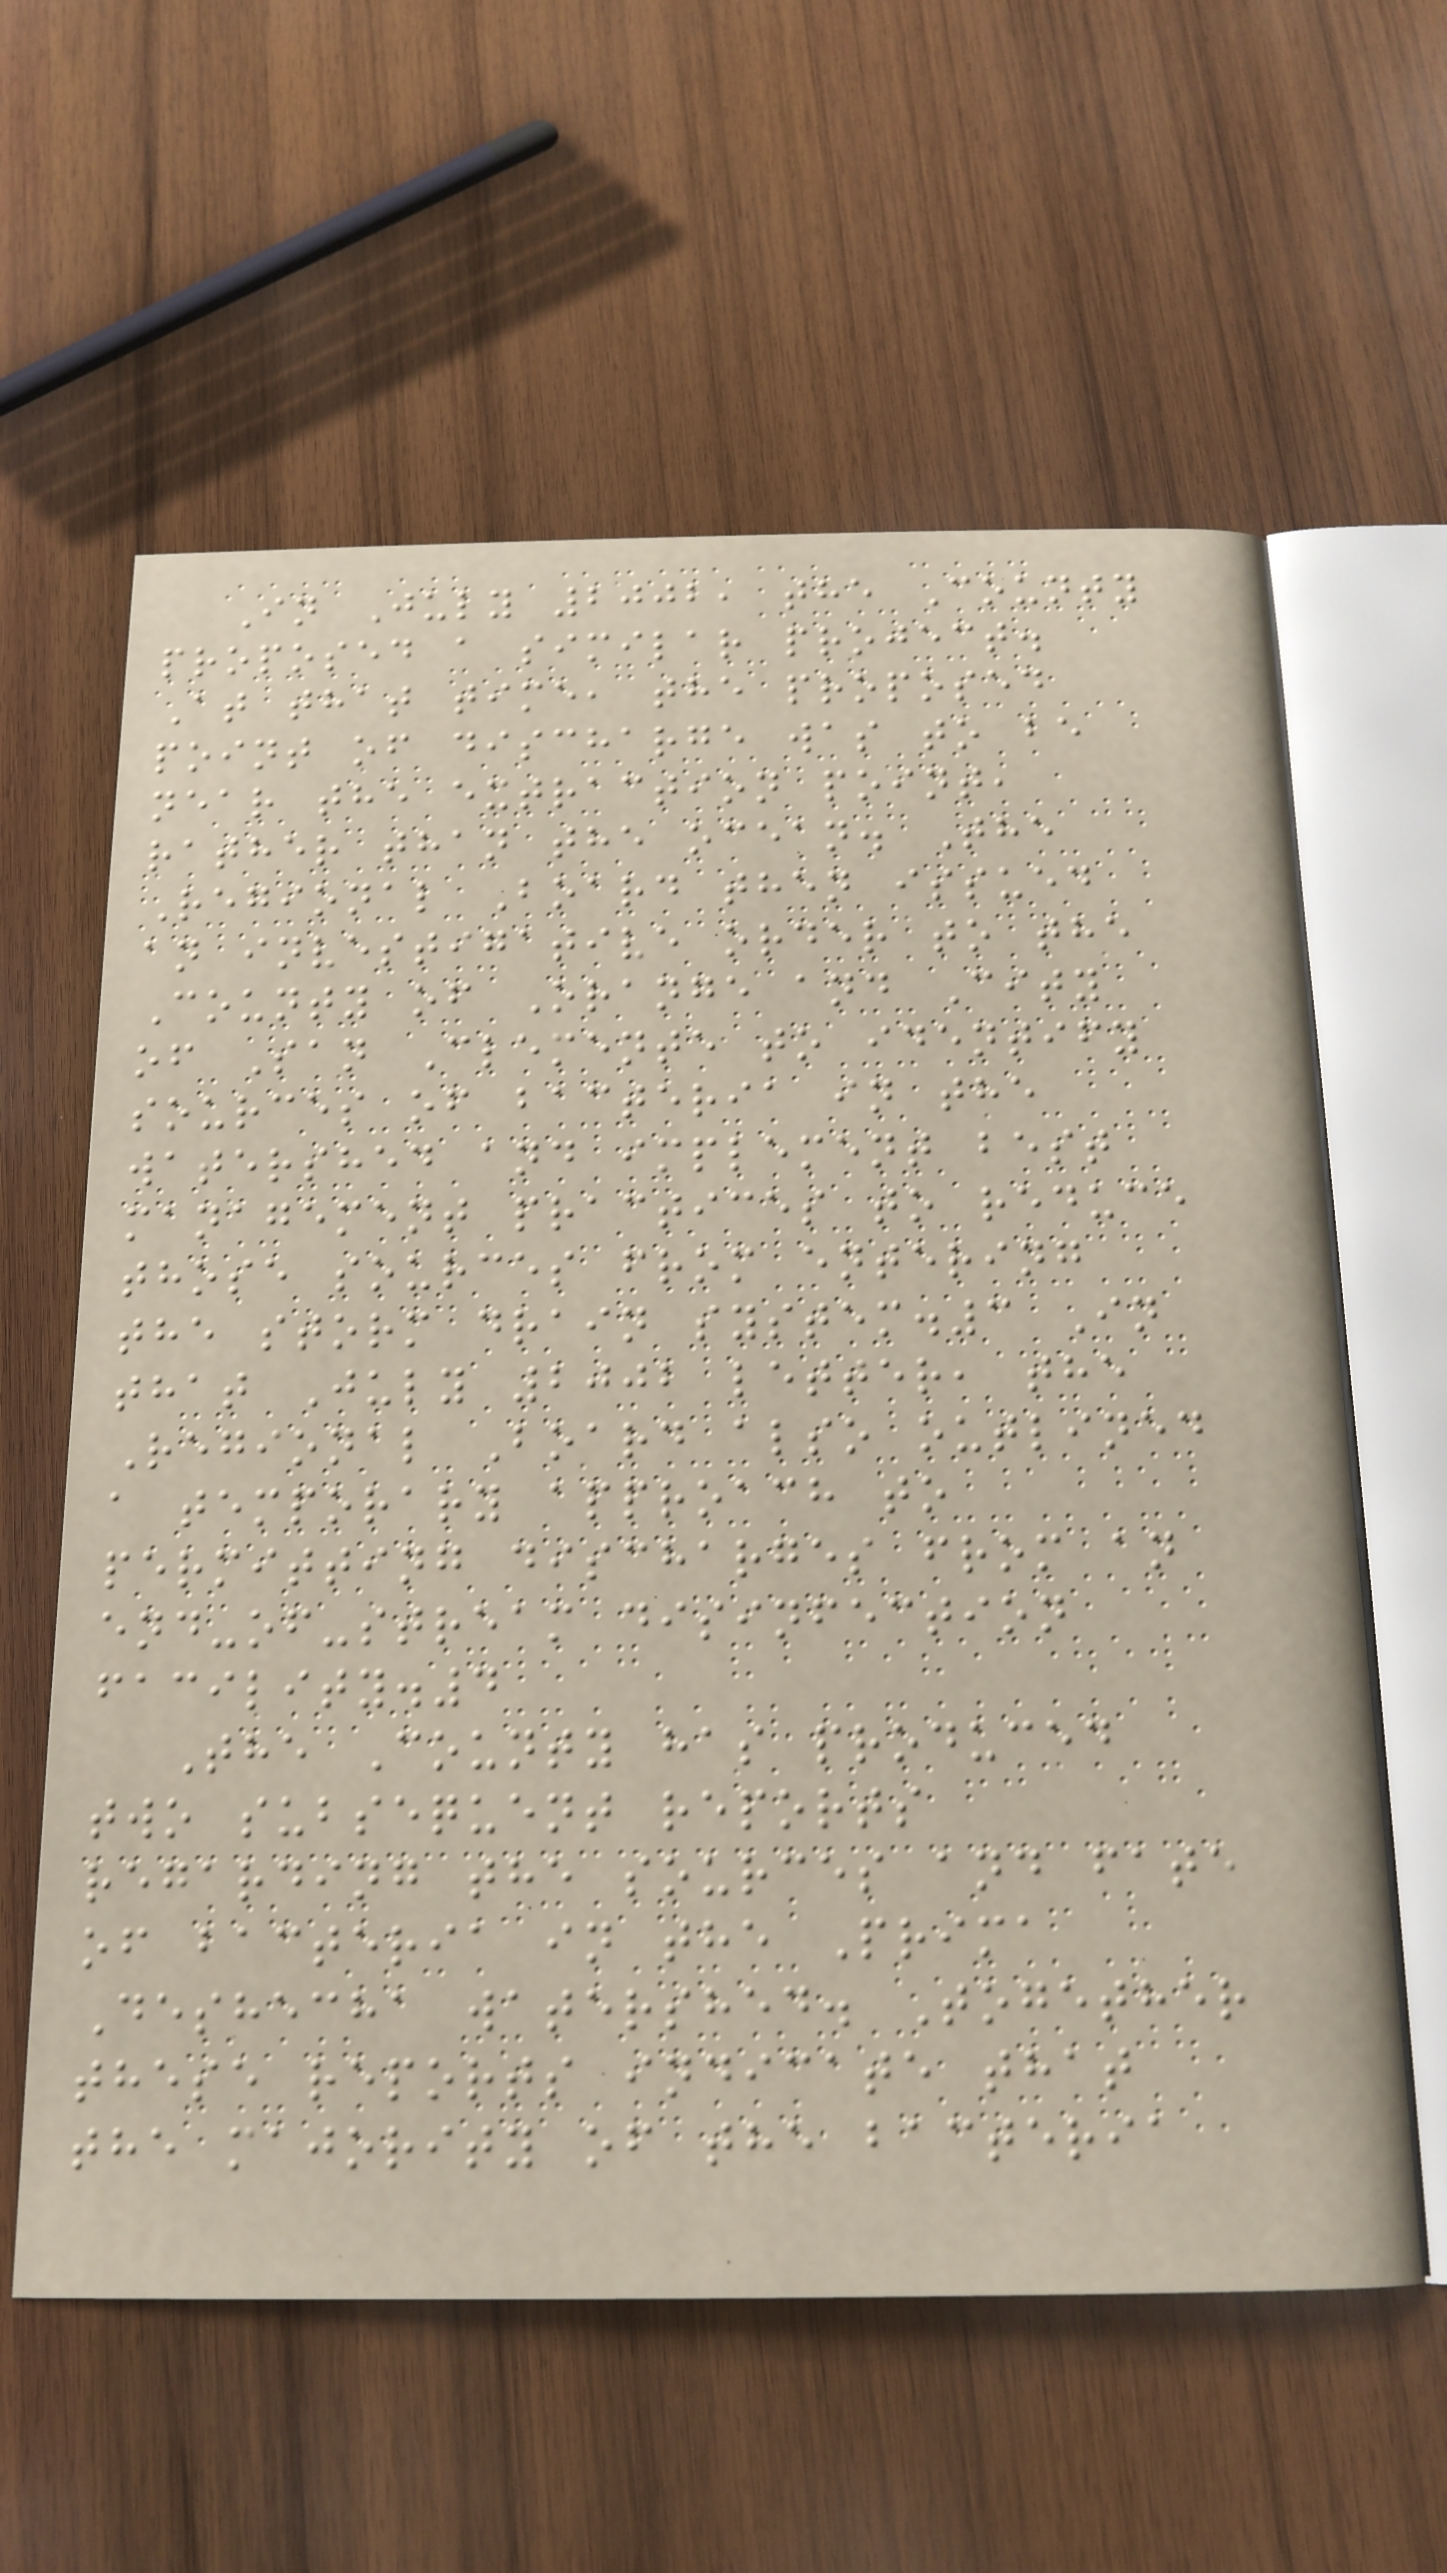In July 2002, the County
proposed a similar project.
At that time, the proposed
point of discharge was to be
near the extraction point,
rather than the ocean. The
Regional Board then issued
an investigative order to the
County of Orange and City
of San Clemente to identify
sources of bacteria in the
watershed and implement best
management practices to reduce
those sources from entering
the storm drain system.3 In
that July 2002 letter, the
Regional Board also outlined
a temporary approach to
permitting discharges from an
end-of-stream disinfection
facility.4
The County has produced
two subsequent reports
regarding the sources and fate
of bacteria in the Prima
Deshecha watershed. Together
these reports indicate that
the majority of the bacteria
